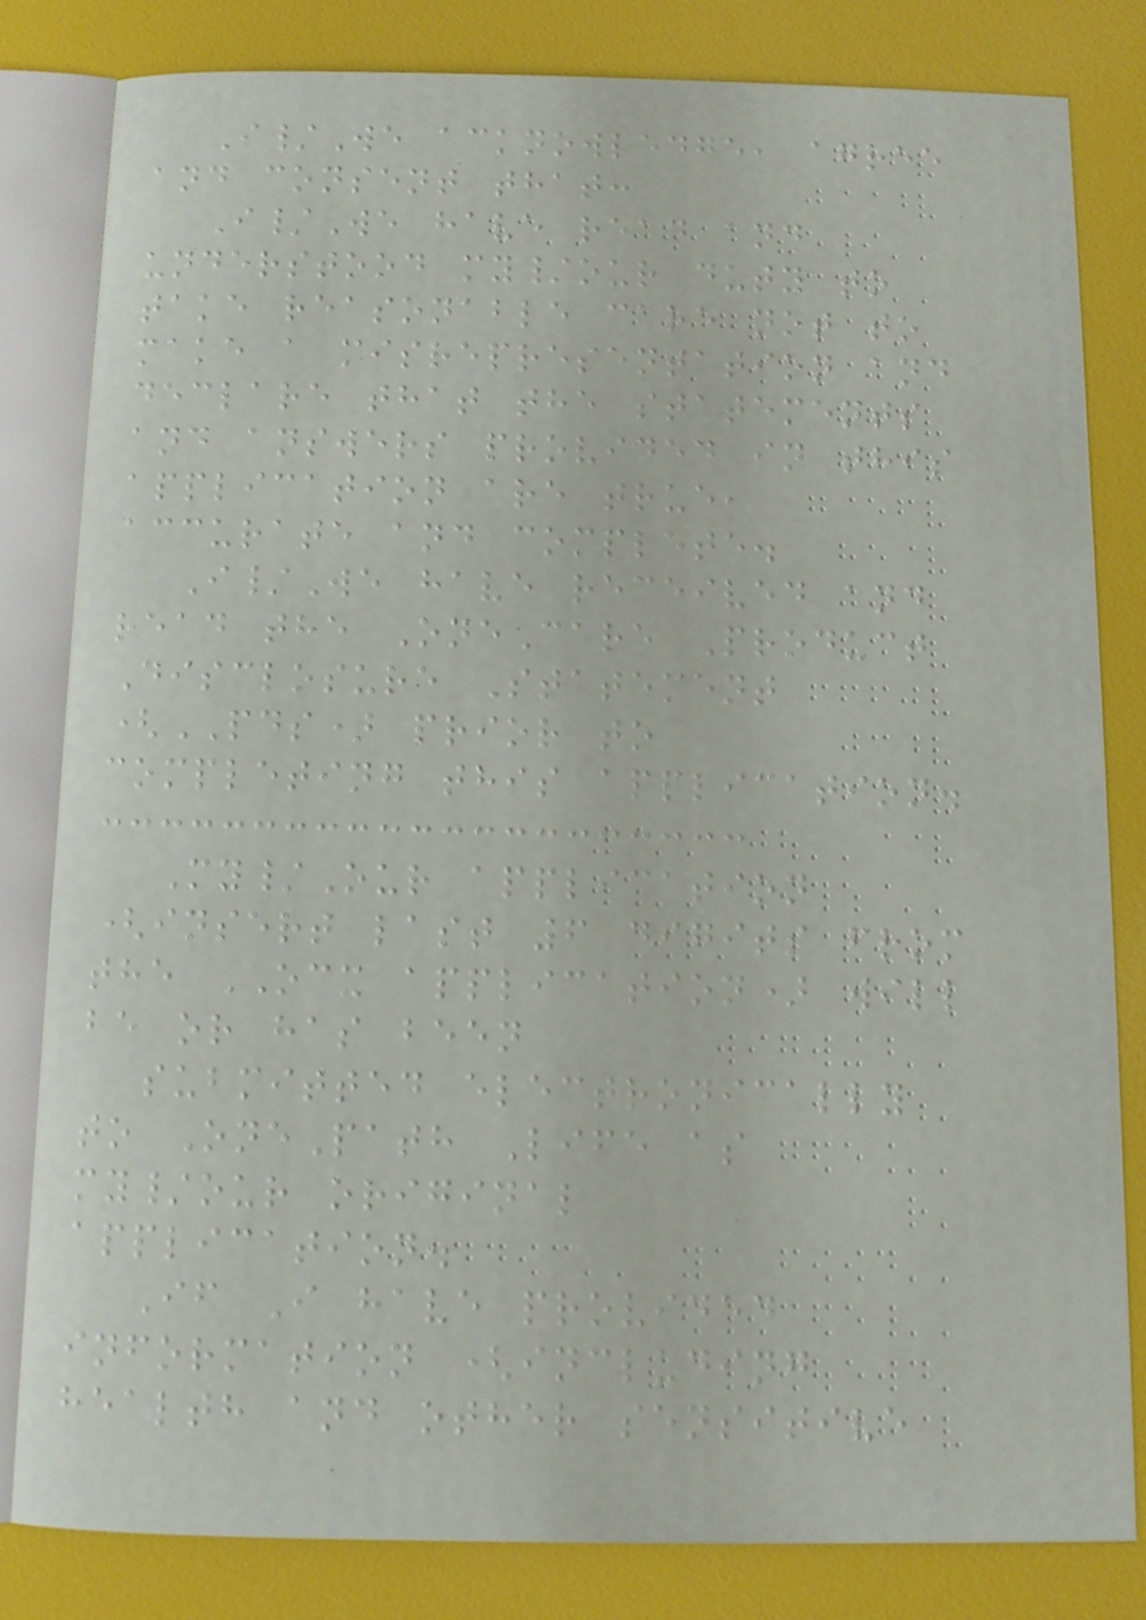I/We acknowledge, agree
and consent that:
I/We have read and
understood my/our duty to
take reasonable care not to
make a misrepresentation and
declare that the statements
and answers provided in this
application are true,
accurate and complete.
I/We have received and
read the OneCare Product
Disclosure Statement
(PDS) prior to
completing this application.
My/Our application
(insert last 6 digits from
the OCX application) will
be or has been
submitted electronically
to OnePath Life as
my/our original
application.
If I have provided
information (including
health and other sensitive
